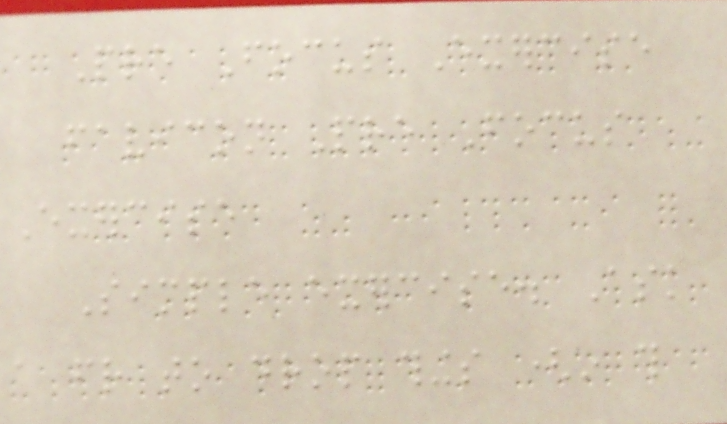Pre Focus Exercise
favicon Pre Focus
Exercise
Simple exercise. Ask
a friend to drop things (in this
